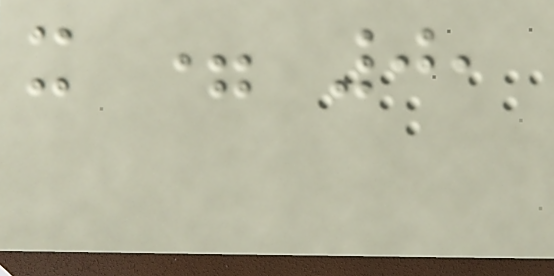x = 0,
